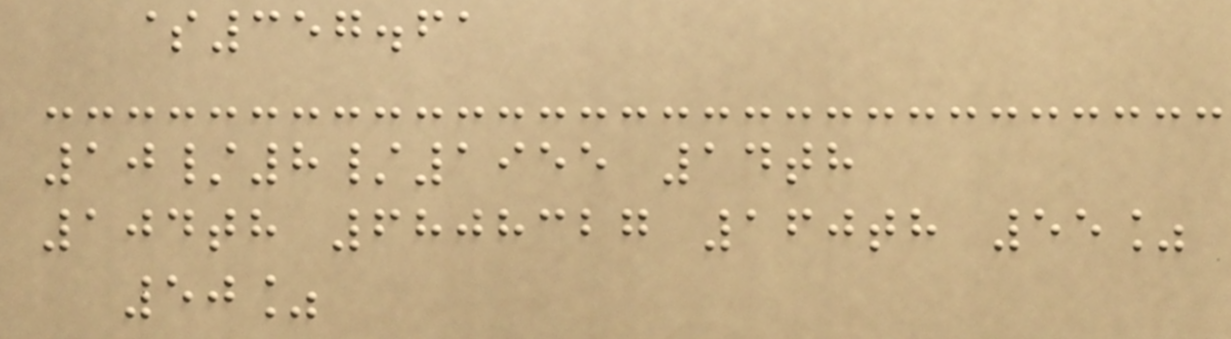$357.61
10/8/1955 14th
104th 6808327 160th 55%
50%
